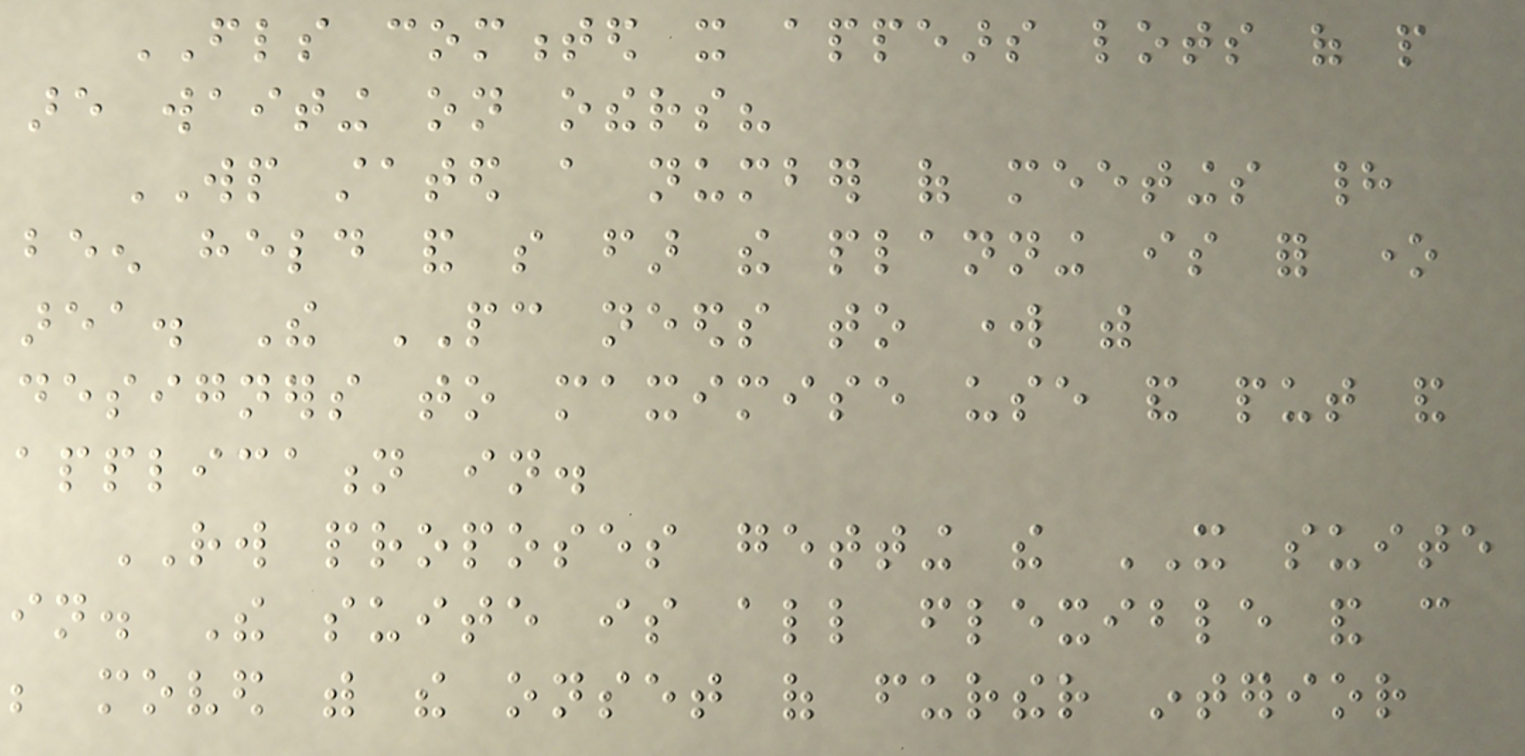FLS commented it appears lots of people
are waiting on others?
WP stated a number of meetings had
been held and so far the planning is for one
area. The PC needs to work with
designers to maximise use and put and
application in.
RW proposes getting the IT suite
in. The suite is all flexible and can
be moved with the onset of further interior
